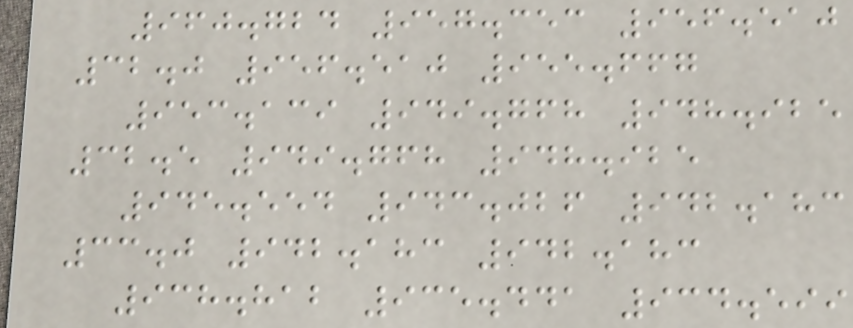960.724 957.353 956.510
32.0 956.510 955.667
953.139 949.768 948.925
32.5 949.768 948.925
945.554 943.026 942.183
33.0 942.183 942.183
938.812 935.441 934.599
